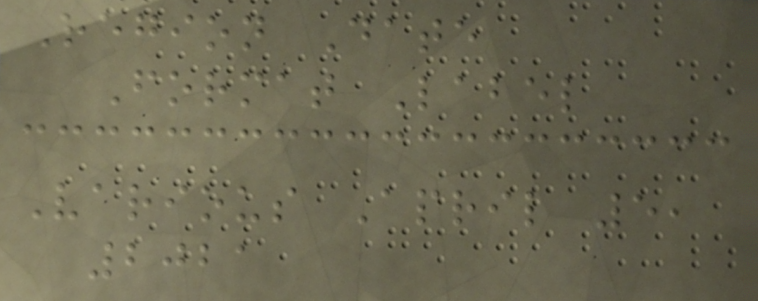Region Date
Format Label
Various April 5,
2021
